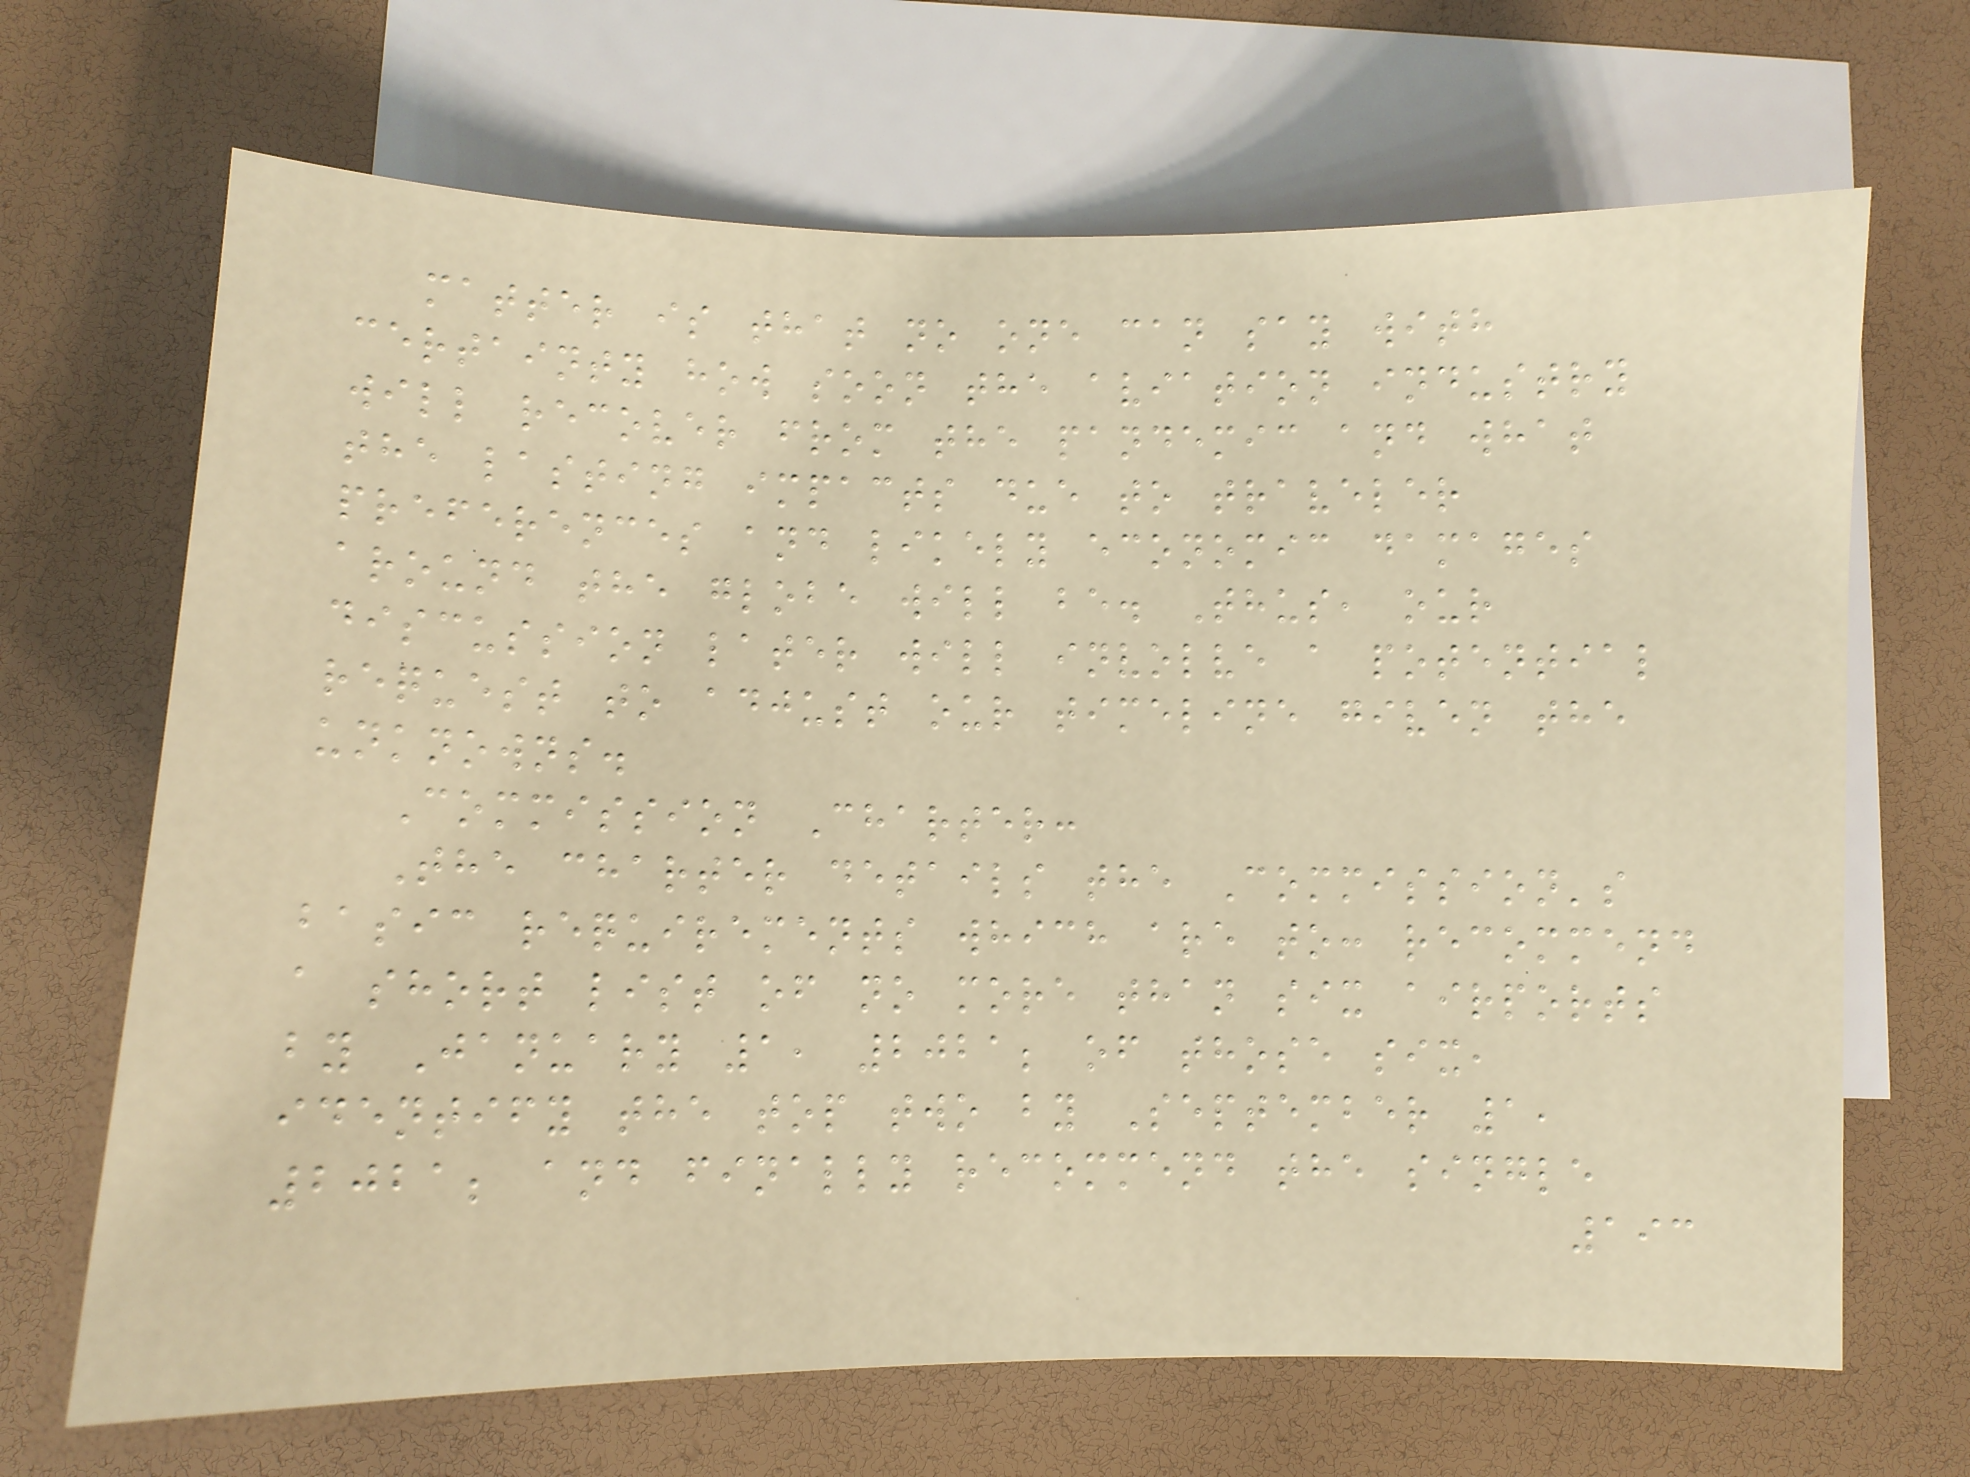matter is that no one can say with
certainty how soon the aviation industry
will recover from the pandemic and what
the lasting impacts due to traveler
preferences and likely economic damages
around the globe will be. Thus, our
discussion later will involve a potential
request to adjust our timeline given the
unknowns.
Commission Charter:
The charter details the Commission's
basic requirements which are to: recommend
a short list of no more than six airports
by January 1, 2021; of those six,
identify the top two by September 1,
2021; and finally recommend the single
193
